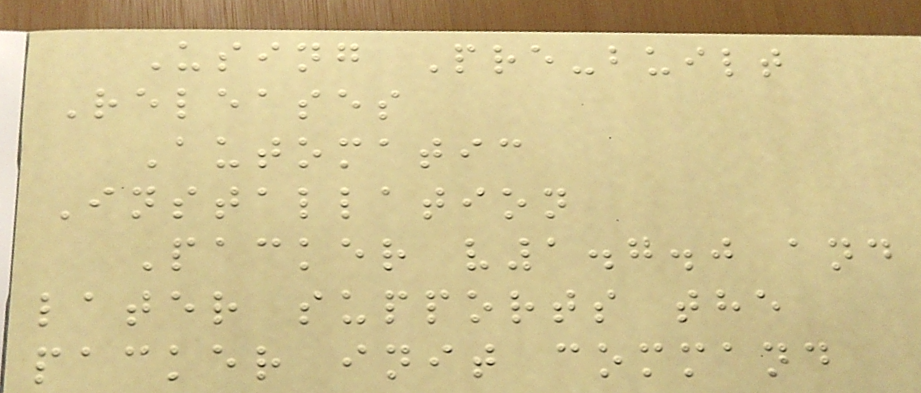Using Pre-built
Releases
Automatic
Installation
Packer v1.7.0 and
later supports the
packer init command
